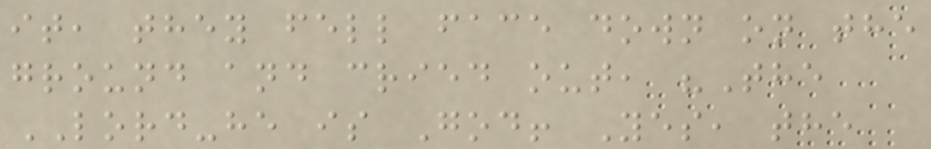it, they fell face down on the
ground and cried out, "The
LORD-he is God! Yes, the
